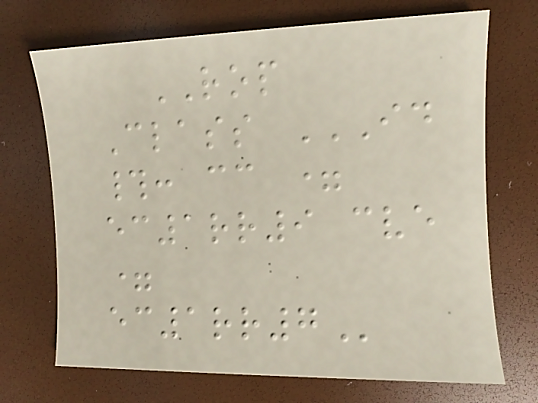ROP
Class ID
#: CC =
EC1RR9 CVE
=
EC1RR7
